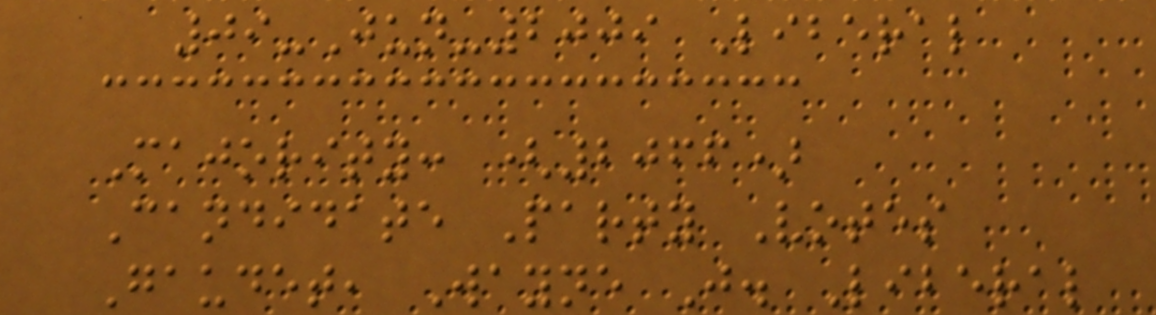09-Jun-2009 Liberal
Majority: (2066)
Candidate Party Votes
Gaudet, Wayne J. Liberal
